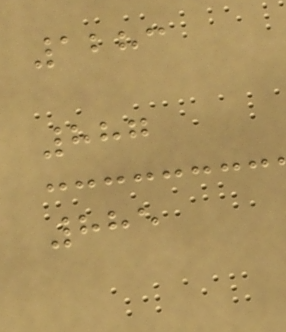1283
887
885
